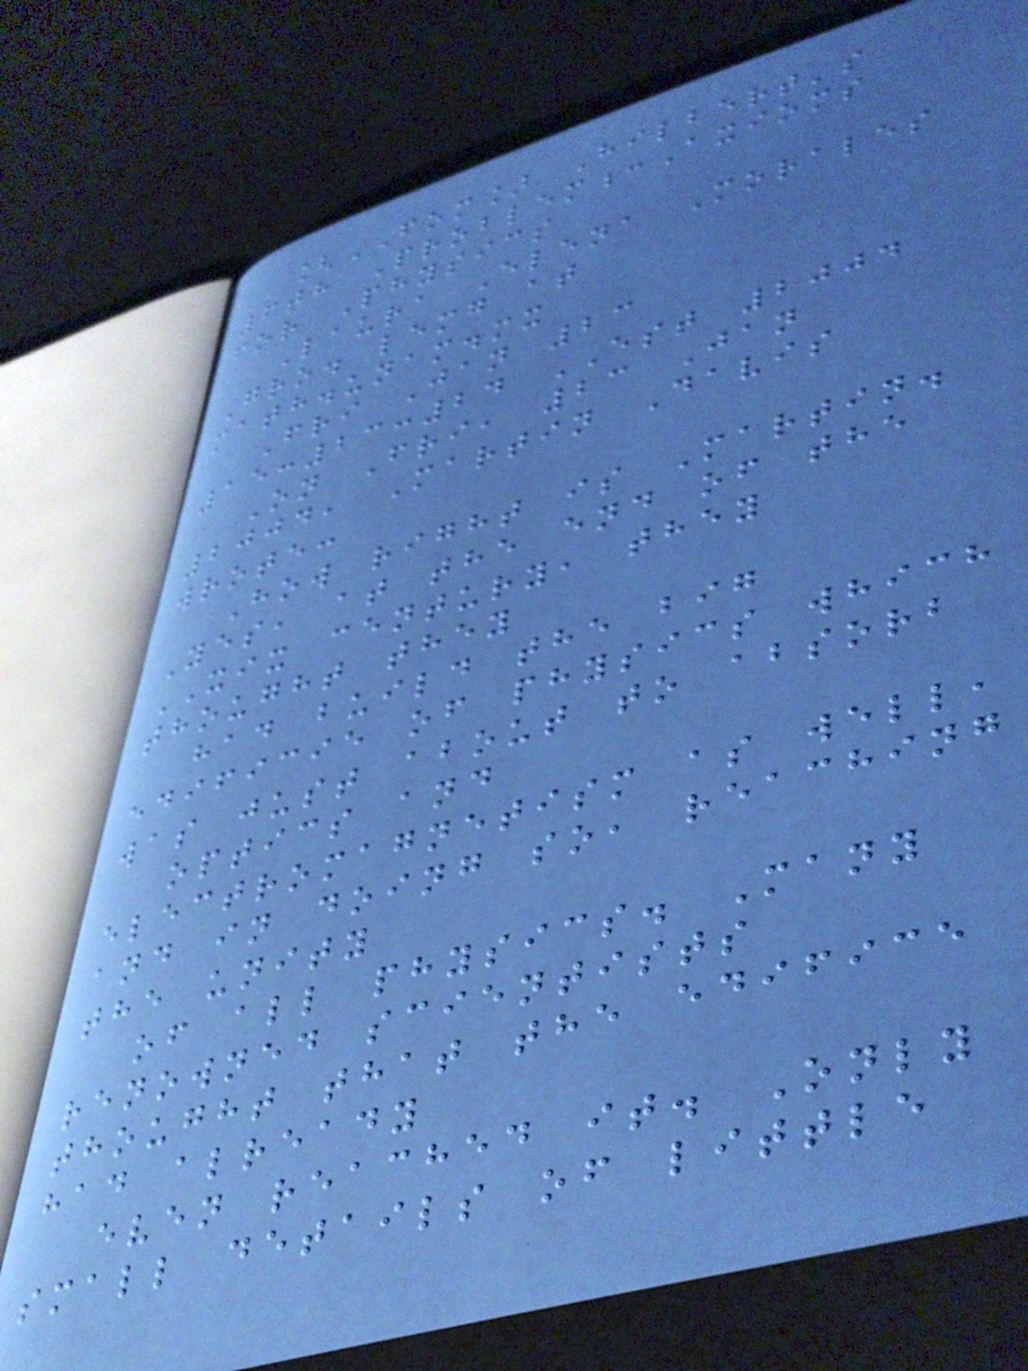[FOM] Hilbert's
6th Problem:Axioms
for Physics
Laura Elena Morales
Gro. lemg at
math.unam.mx
Fri Jan 23
15:23:24 EST 2004
On Fri, 23 Jan
2004, Martin Davis
wrote:
How right is Martin.
Yes, at the end of the
XIX century, they
thought they
had build the big
edificie of physics which
was just about to absorb
optics and
electromagnetism as well,
and in doing so, reaching
the unity
of all physics. Many
renowned scientists
thought that the edifice
had already
even reached it. Only
small details of little
